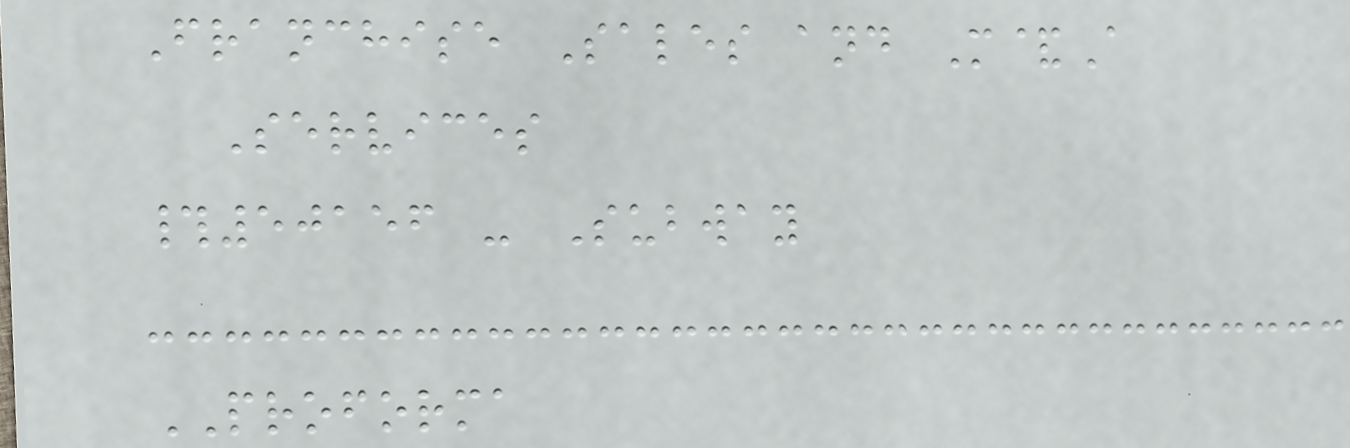Franchise Sales and M&A
Services
#50156 - Subway
PROFORMA
